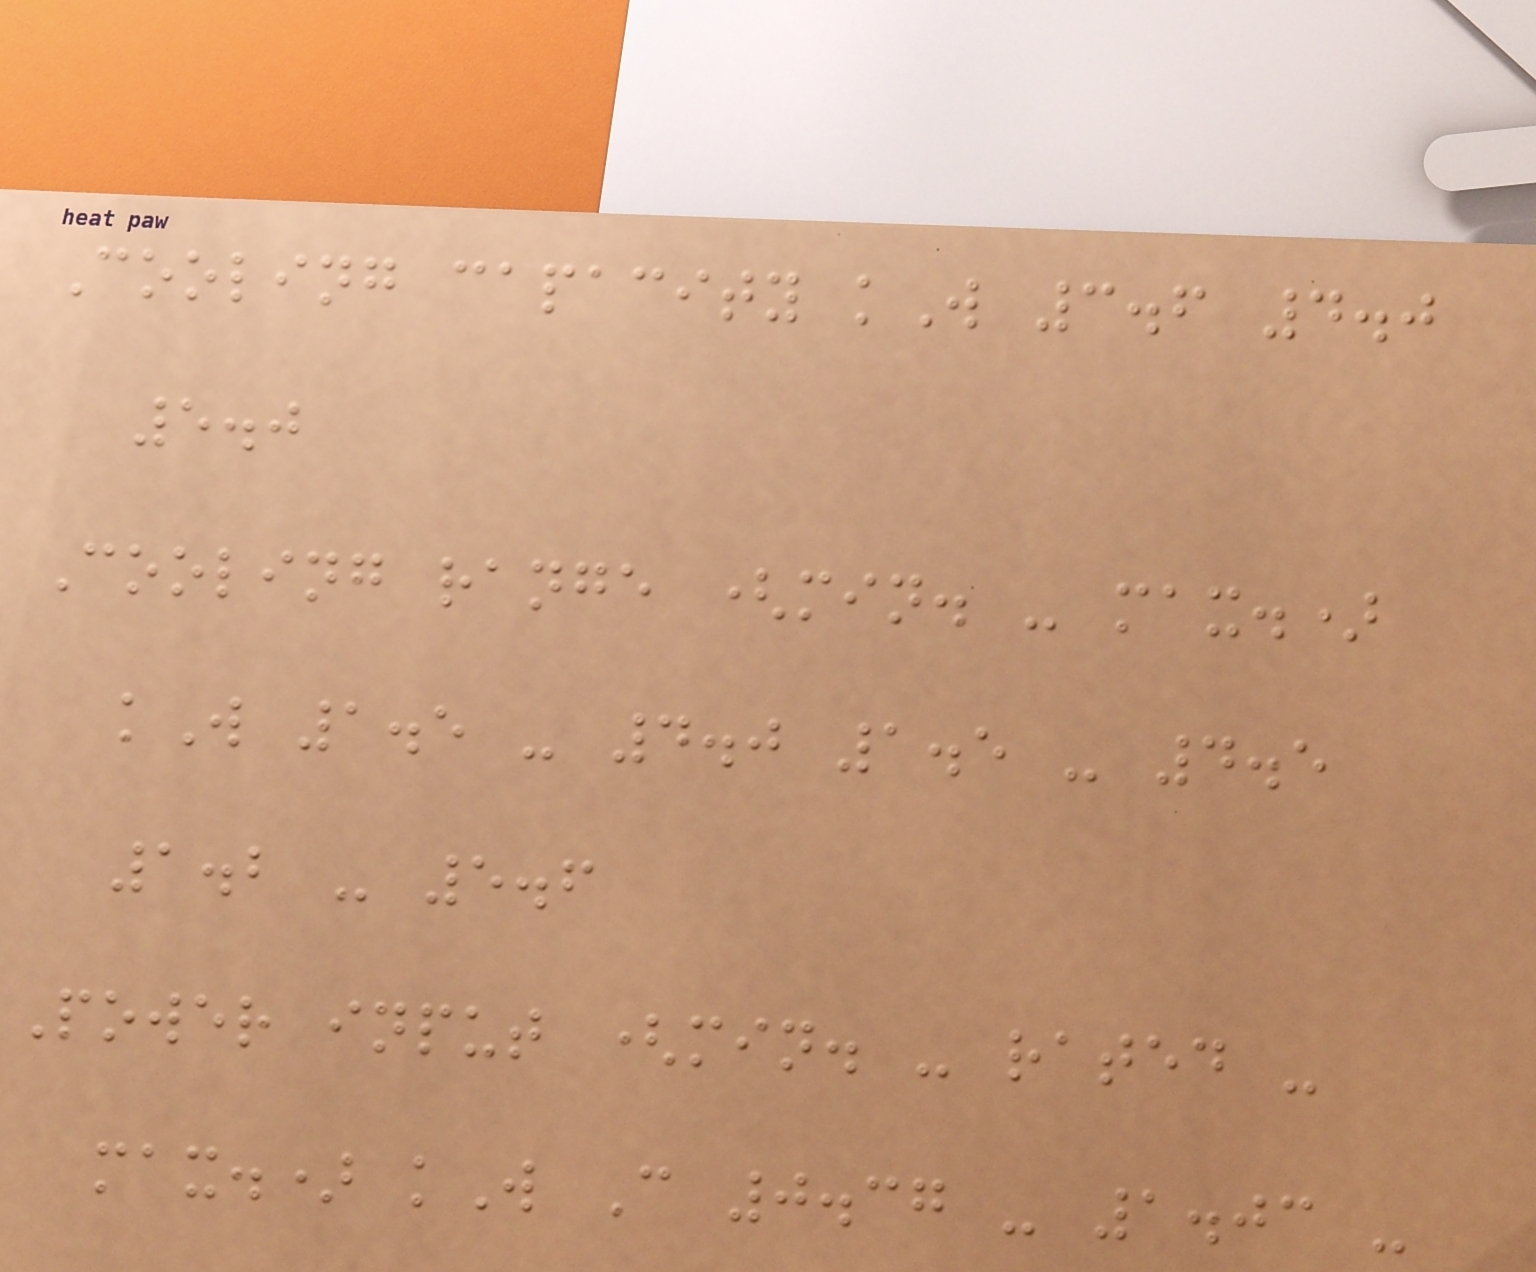Cooling capacity kW 3.6 4.0
5.0
Cooling range (min. - max.)
kW 1.5 - 4.0 1.5 - 4.5
1.2 - 5.6
Power input (min. - rated -
max.) kW C 0.37 - 1.03 -
